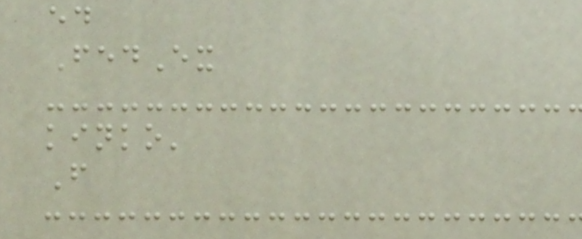ed
FedEx
kinko'
F
